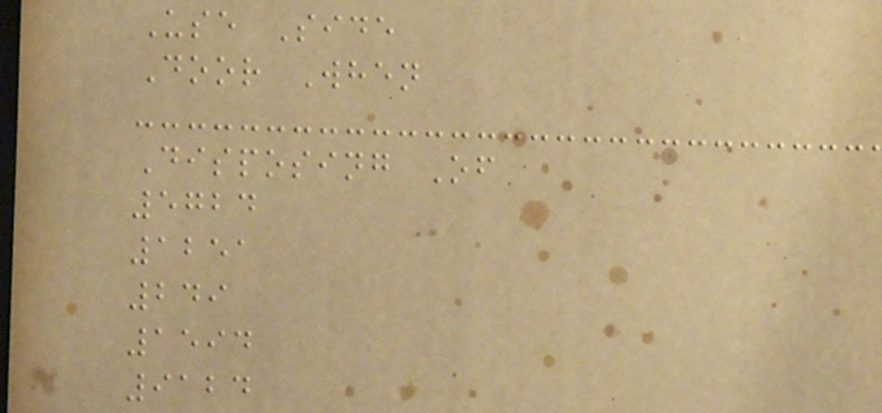Use Side
Door When
Disposing Of
5724
1251
249
1594
9124
